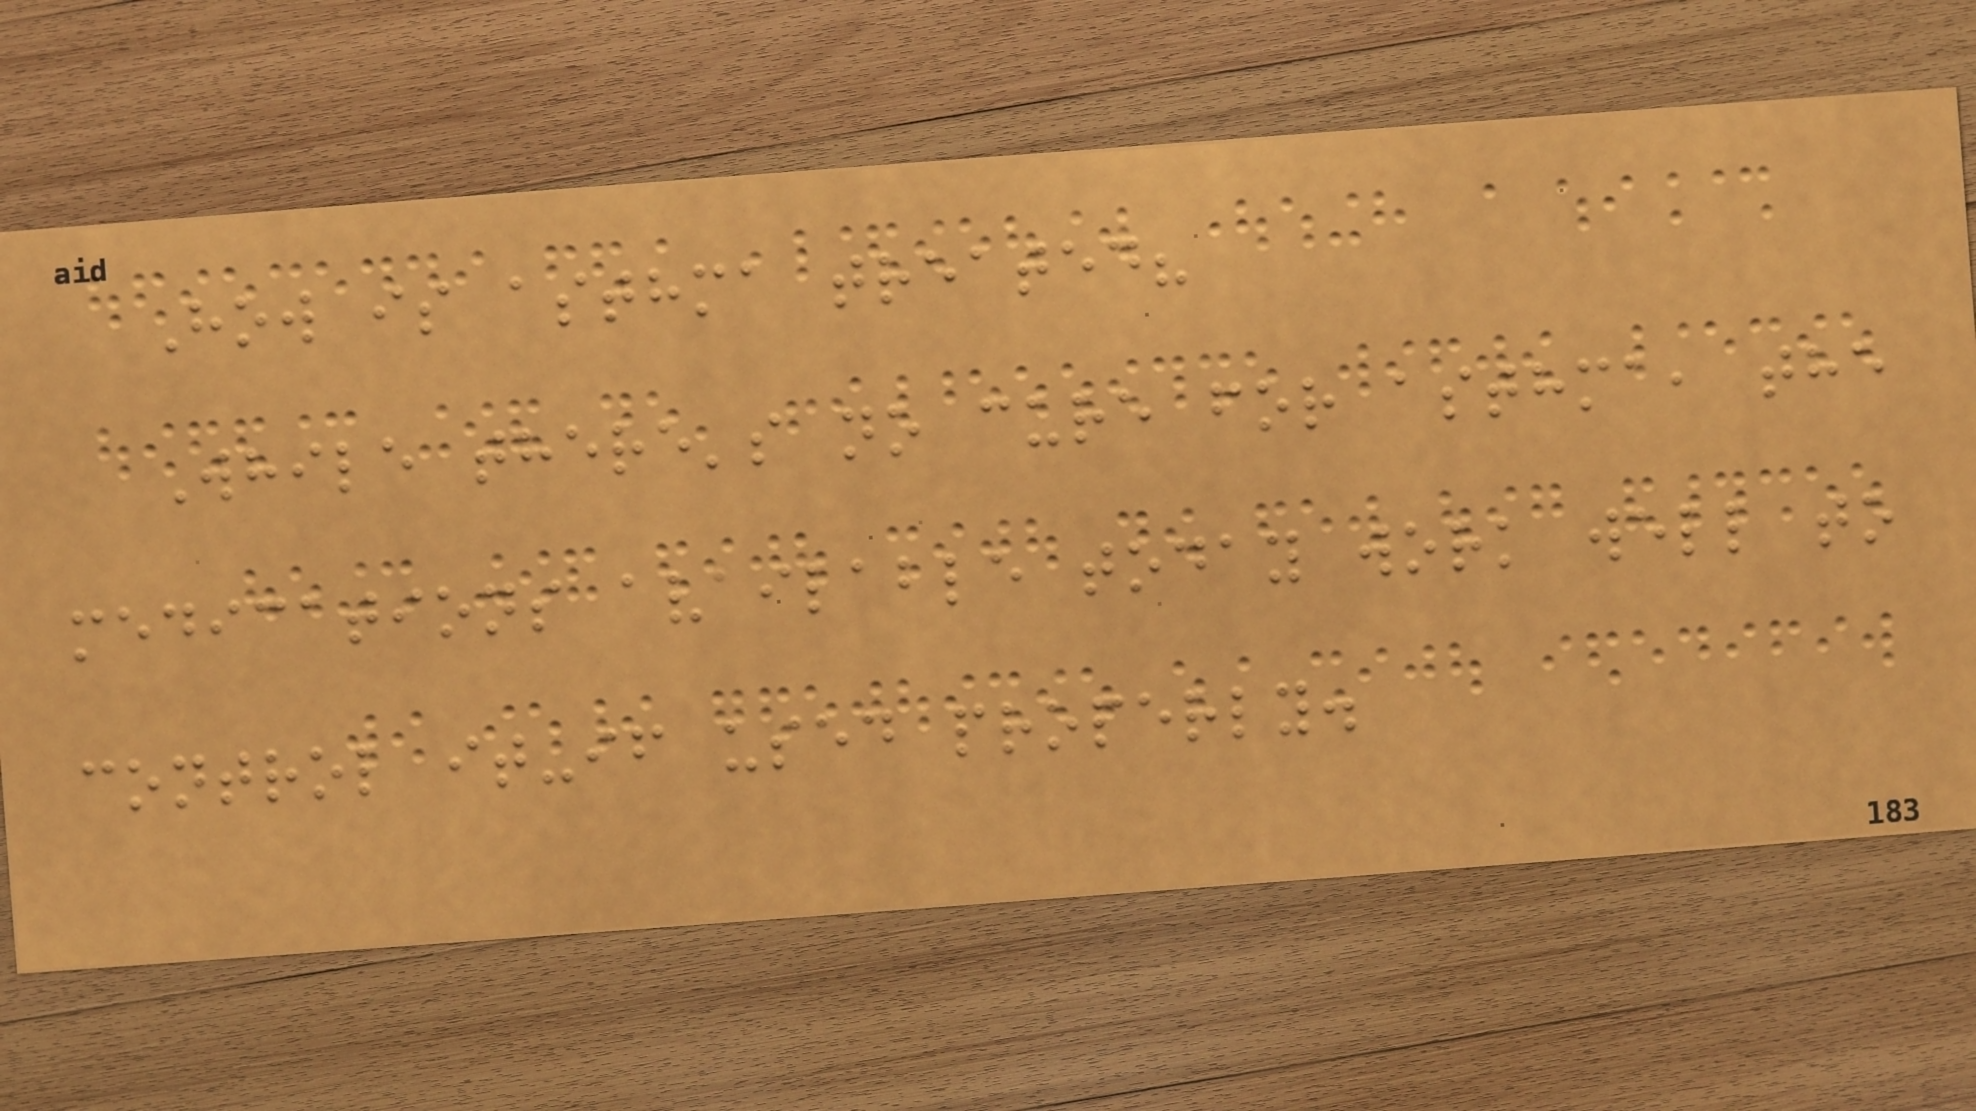How is asthma treated?
While there's no cure for asthma, the
medications available today work well to
control it-if used properly.
